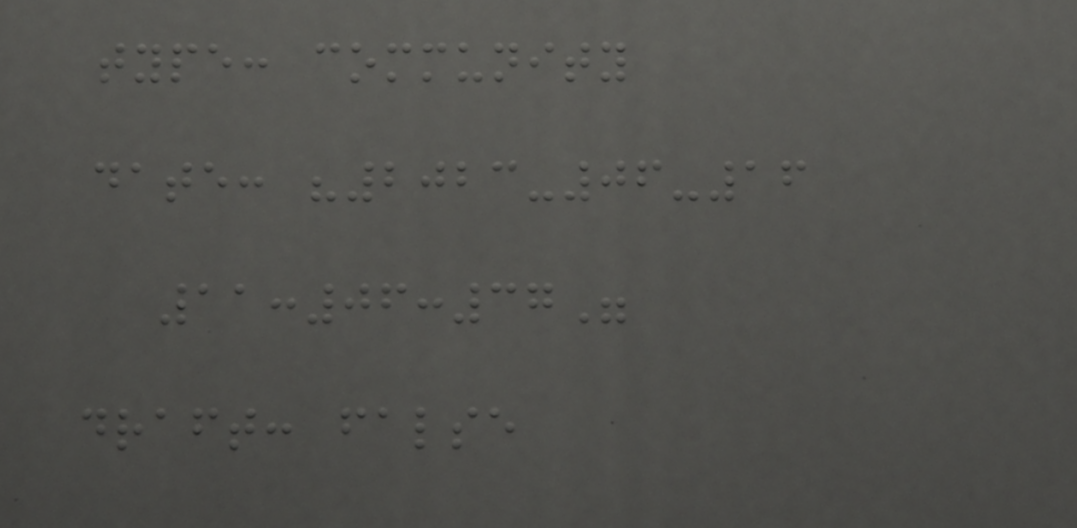type: community
date: "2023-06-16
11:06:37"
draft: false
